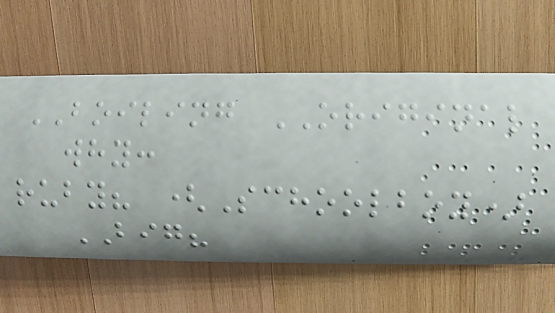BOILING ORIGINAL
why:
ruby? (Schoolboy)
BIG?
